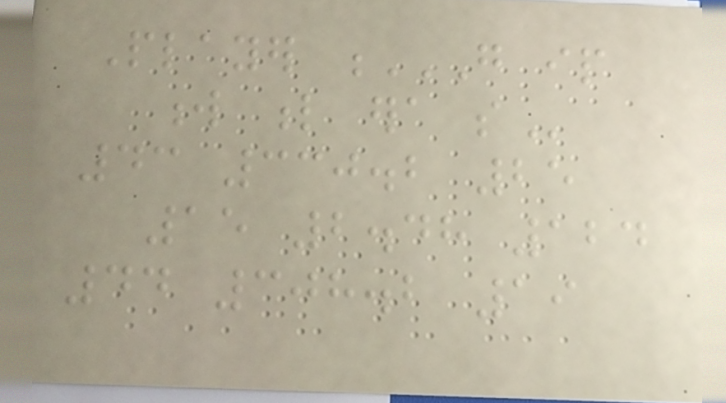Player G IP
W L ERA SO
43 330.2 25
15 2.48 124
44 308.2 19
